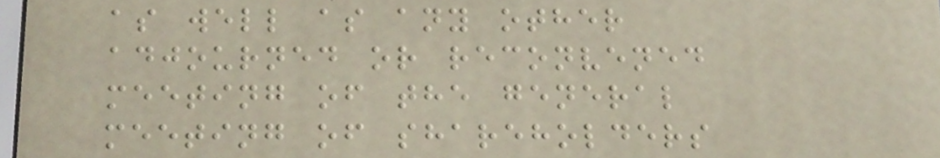as well as any other
adjourned or reconvened
meeting of the general
meeting of shareholders
